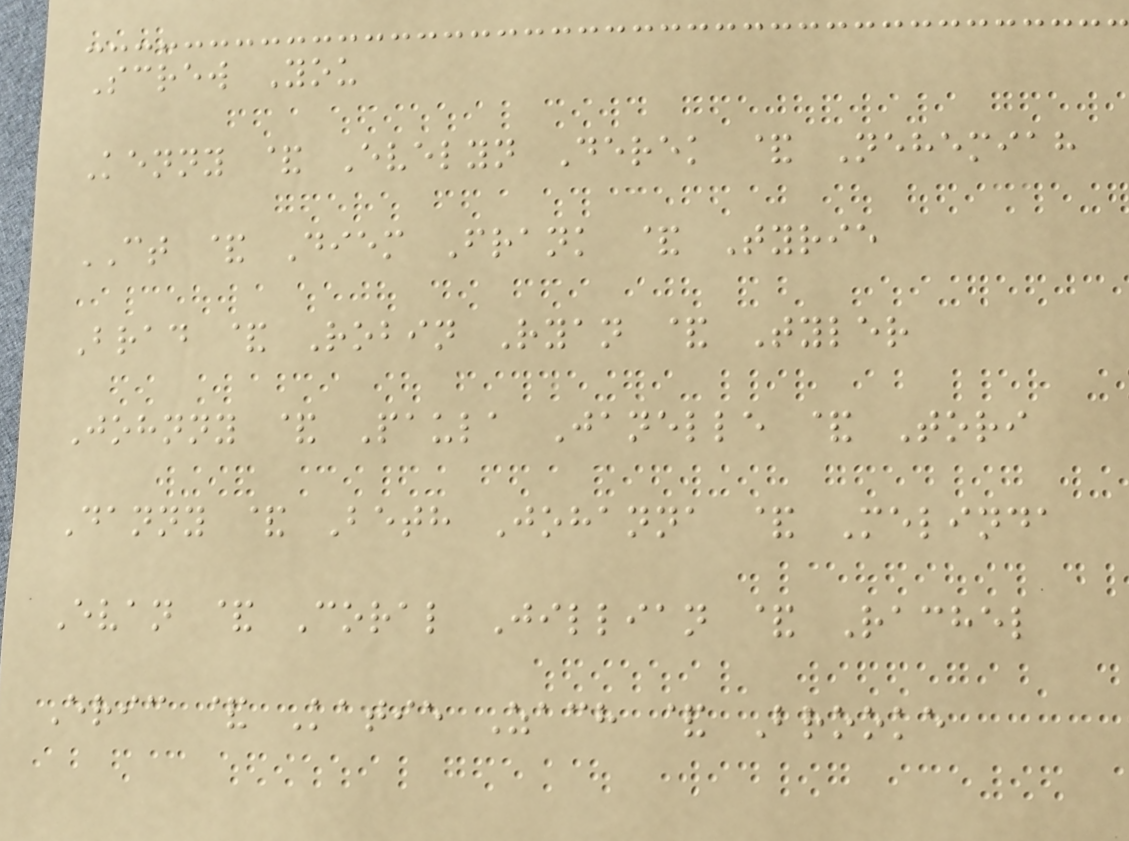Screw You
Kenny & Evelyn Derek & Nehemiah
CT & Diem Frank & Tyrie
Brad & Robin Ryan & Tyler
Johnny & Paula Janelle & Tori
Danny & Beth Johanna & Melinda
Evan & Coral Jillian & Rachel
Eric & Katie Zach & Brooke
